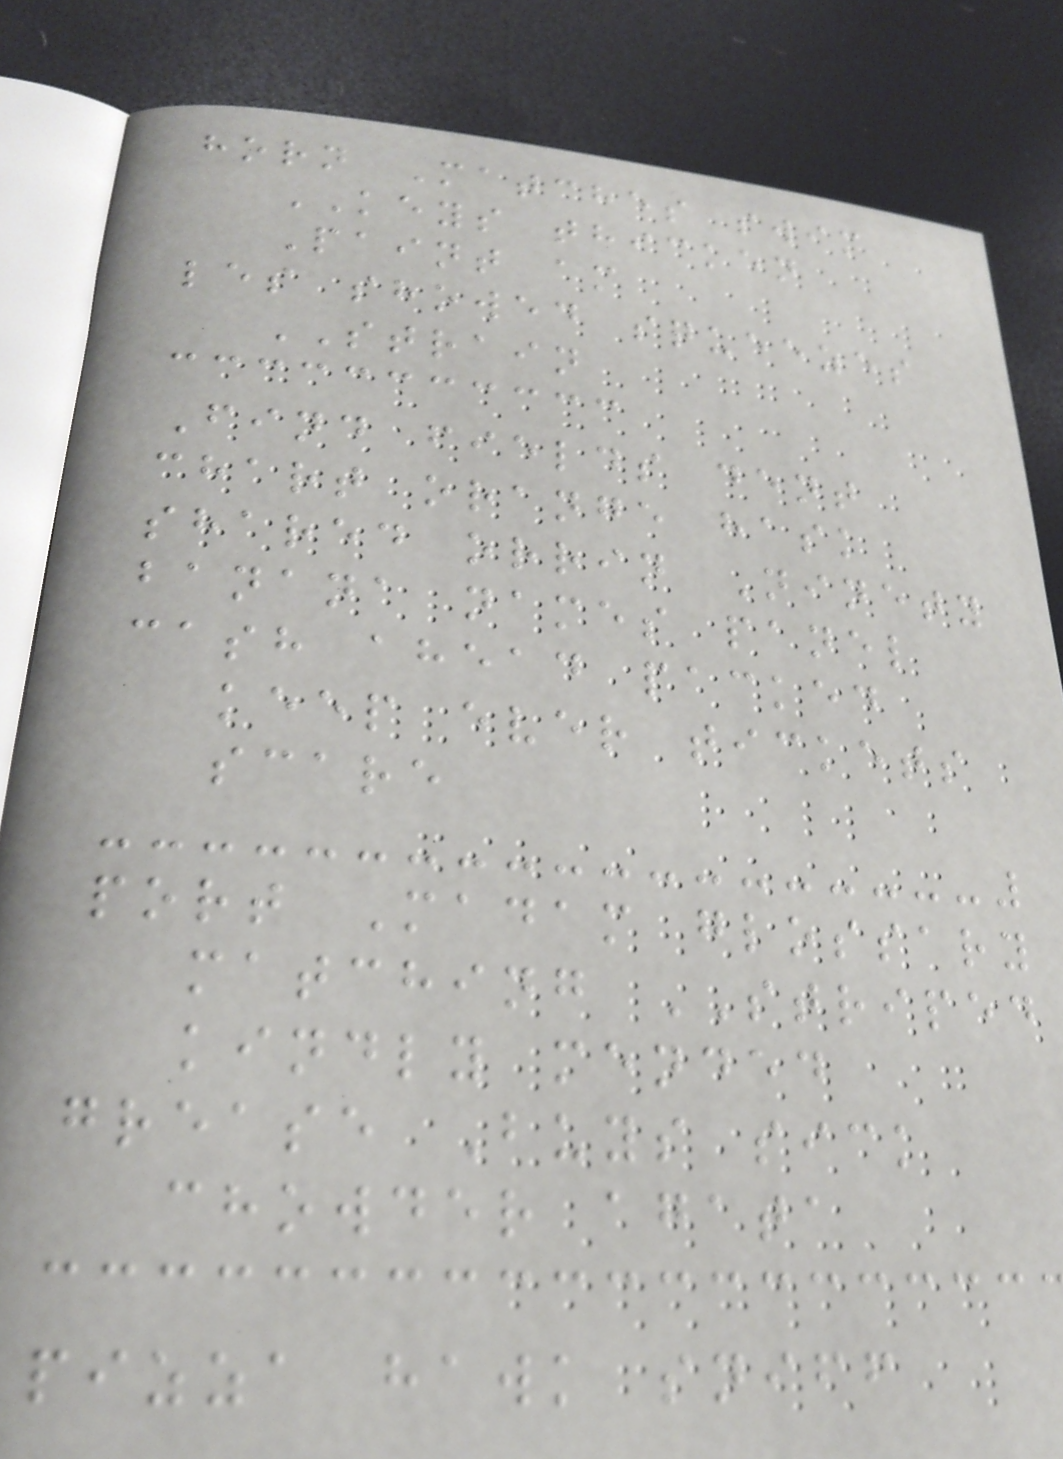horn Matches swim
KEYS thicken
Paint am
les showed squeezes
STRAIN
Find fields dent
chart orange hask
shared orrin Ninety
banana names panel
cash ahead packed
keep ever tickets
scare
port Madam glossary
matching STRIPED
kindly mended
grease Buys sick
chowder agata
pizza hawk sniff
